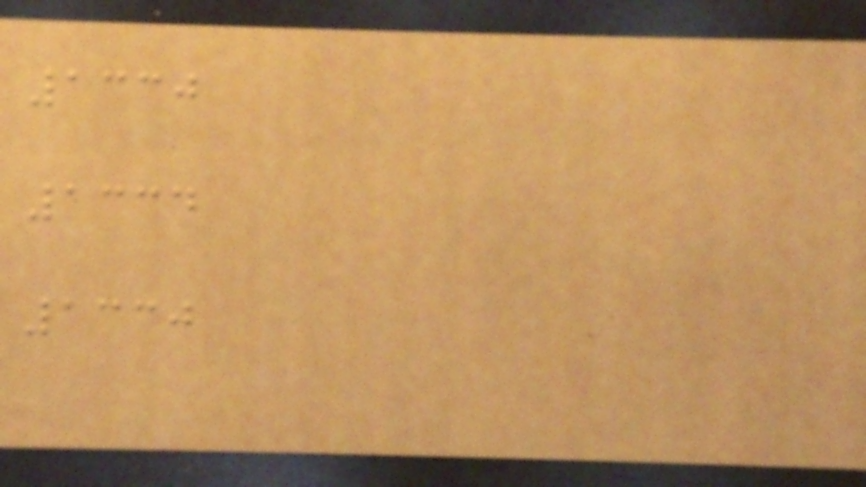1330
1334
1330
